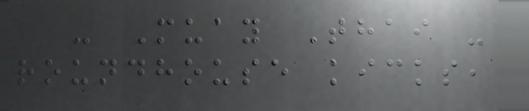- Muay Thai -
roundhouse kicks,
